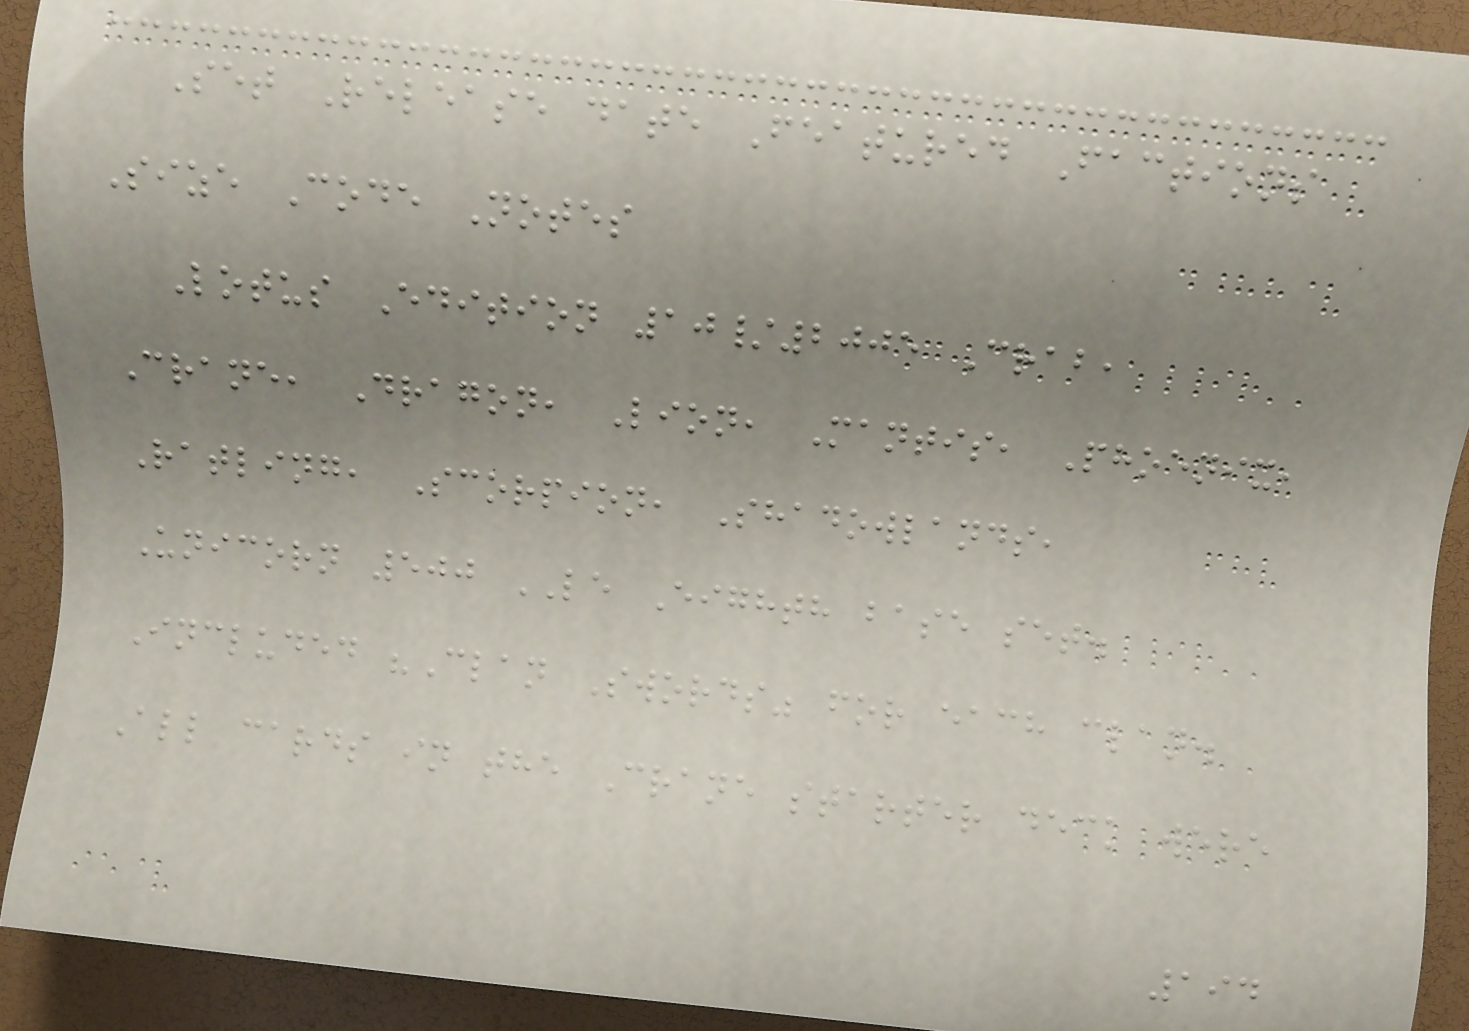Set Release date Featured Factions
Size Code Notes
Lotus Edition 10/2005 Crab,
Crane, Dragon, Lion, Mantis, Phoenix,
Ratling, Scorpion, Shadowlands,
Unicorn 500 LE Eighth base set.
Included "Clan Swords" for each clan.
All cards in the Crane starter deck were
194
